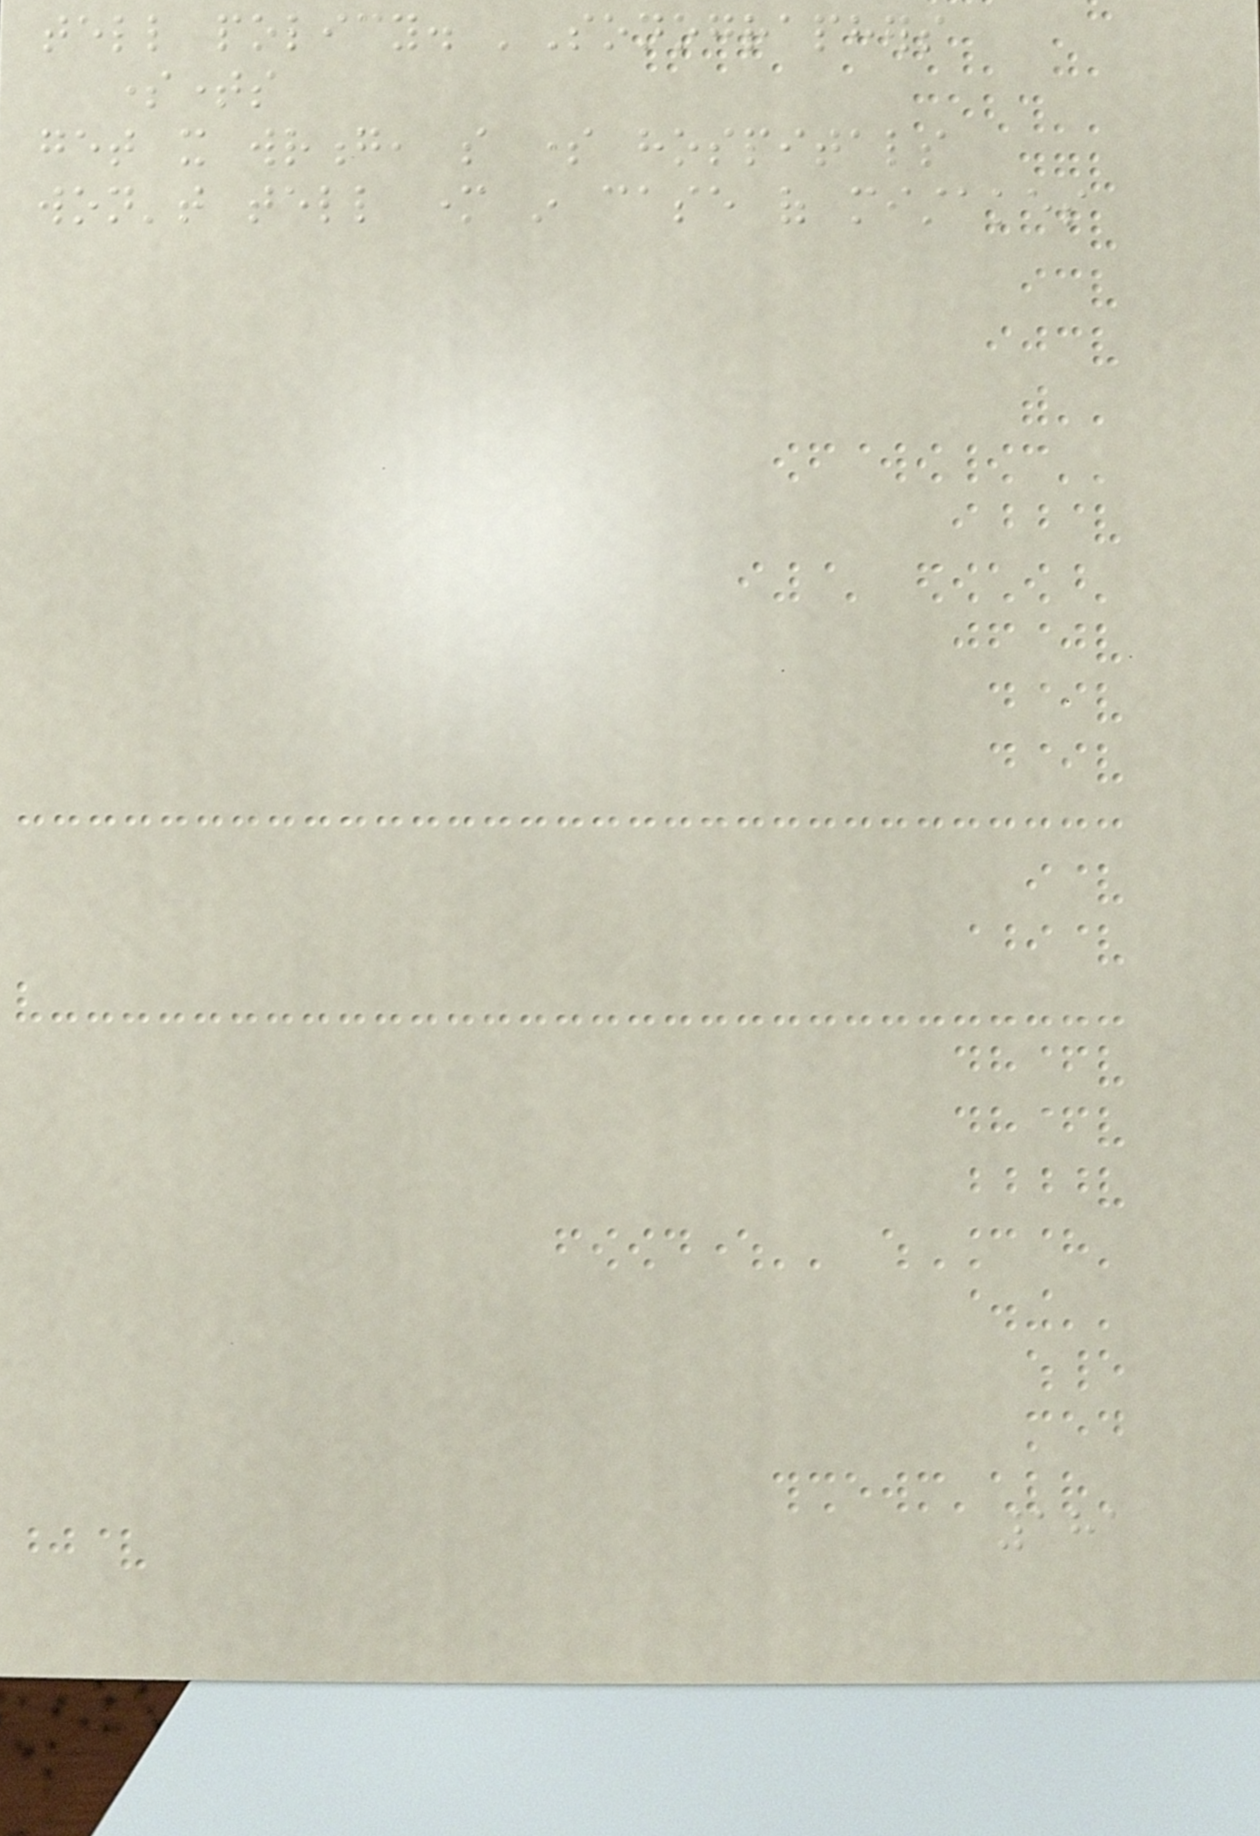tell policy. 'Sonographers
sometimes
get it wrong, so some hospitals
won't tell mother in case of mistakes
181
